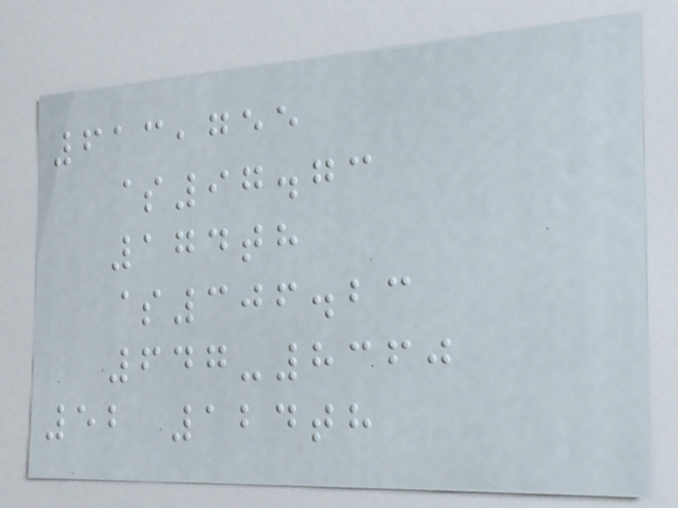613,755
$97.73
174th
$306.23
647-8360
52 124th
